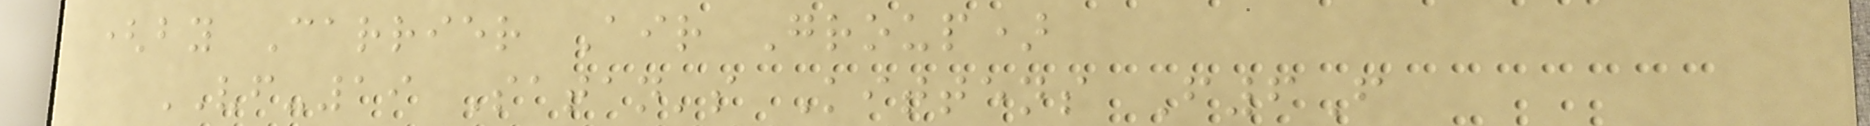(by Carrier Air Group)
VF-19 Satan's Kittens F6F
